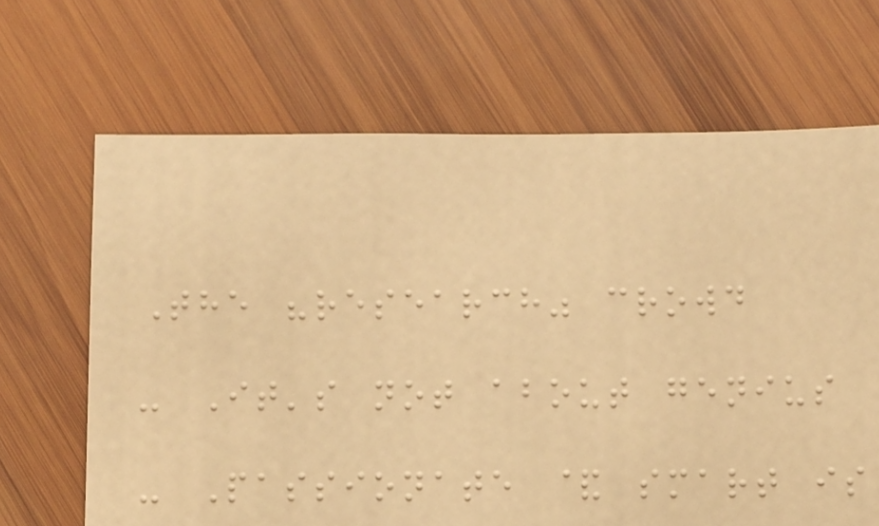The "research" crowd
- It's not about genius
- Passionate & smart is
